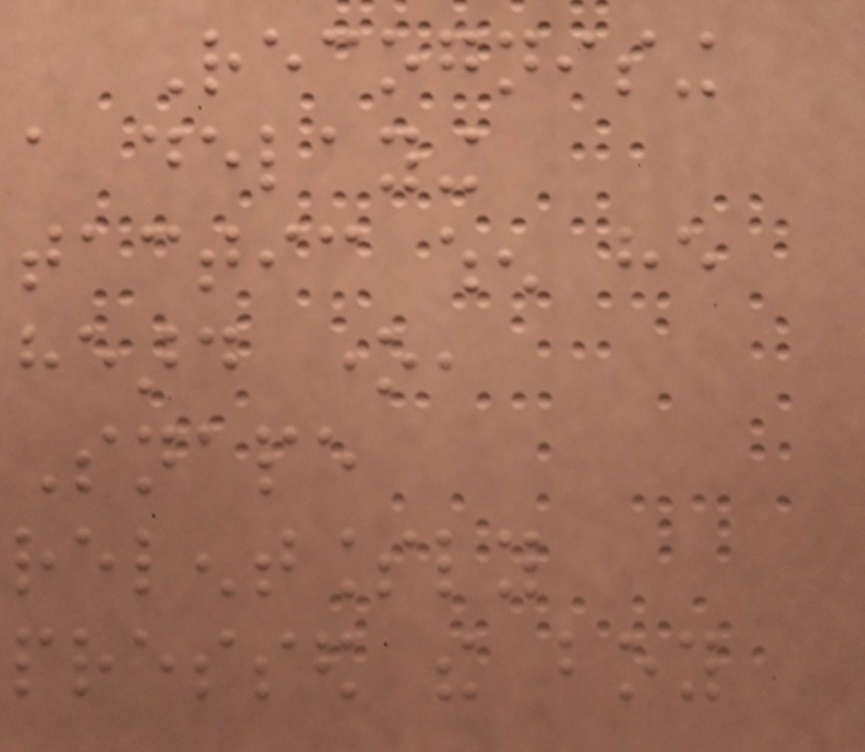Recognising
a delaying
tactic when he
heard one,
Snape
relentlessly
pressed the boy
